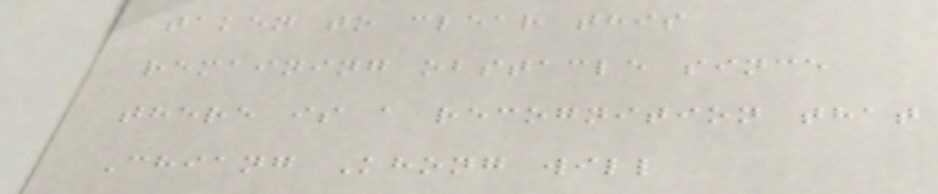taken to clear this
remaining obstacle since
there is a recognition that
Chiang Khong will
